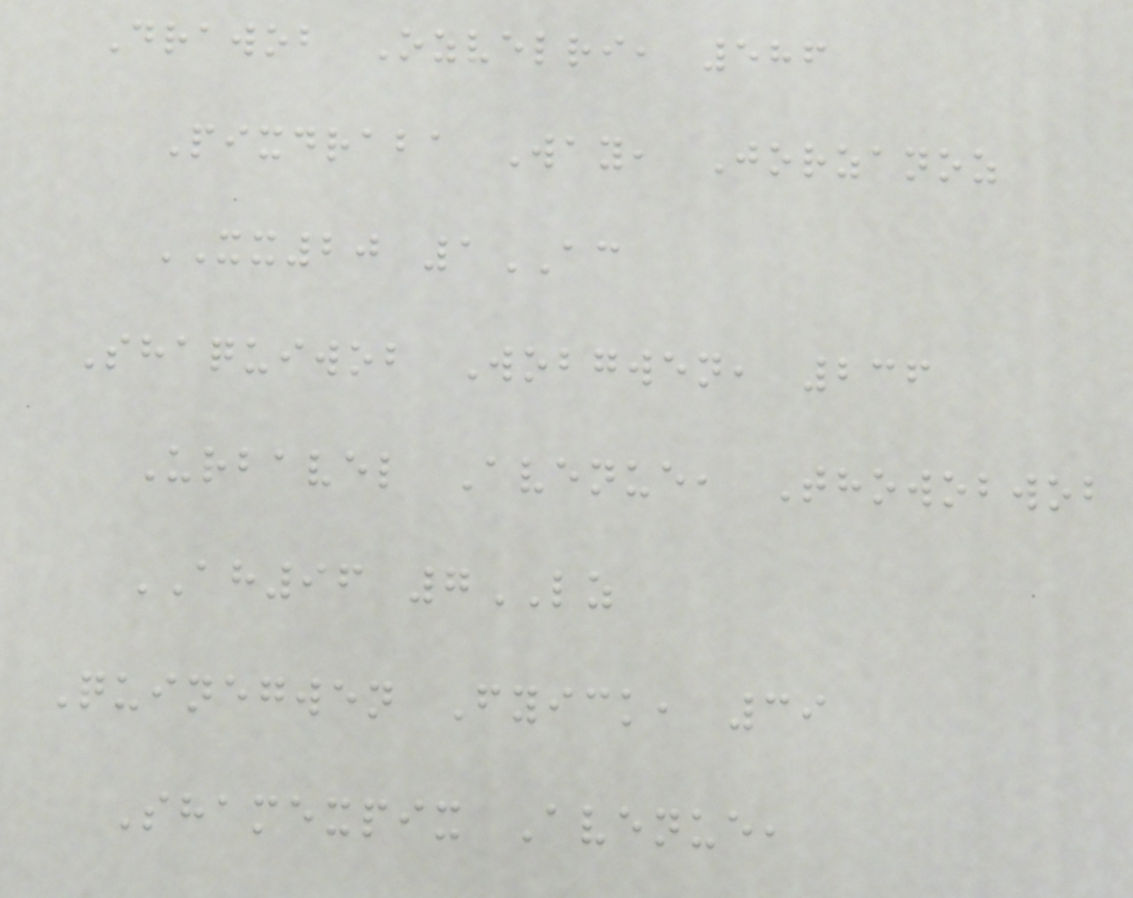Drawob Ozvelri, 586
Pixdraba Way, Jorzanoz
XX20 1AC
Shaquiwob Wobgwen, 236
Urbavel Avenue, Thowobwob
AH96 7LZ
Quinegwen Fyick, 39
Shamexpix Avenue,
